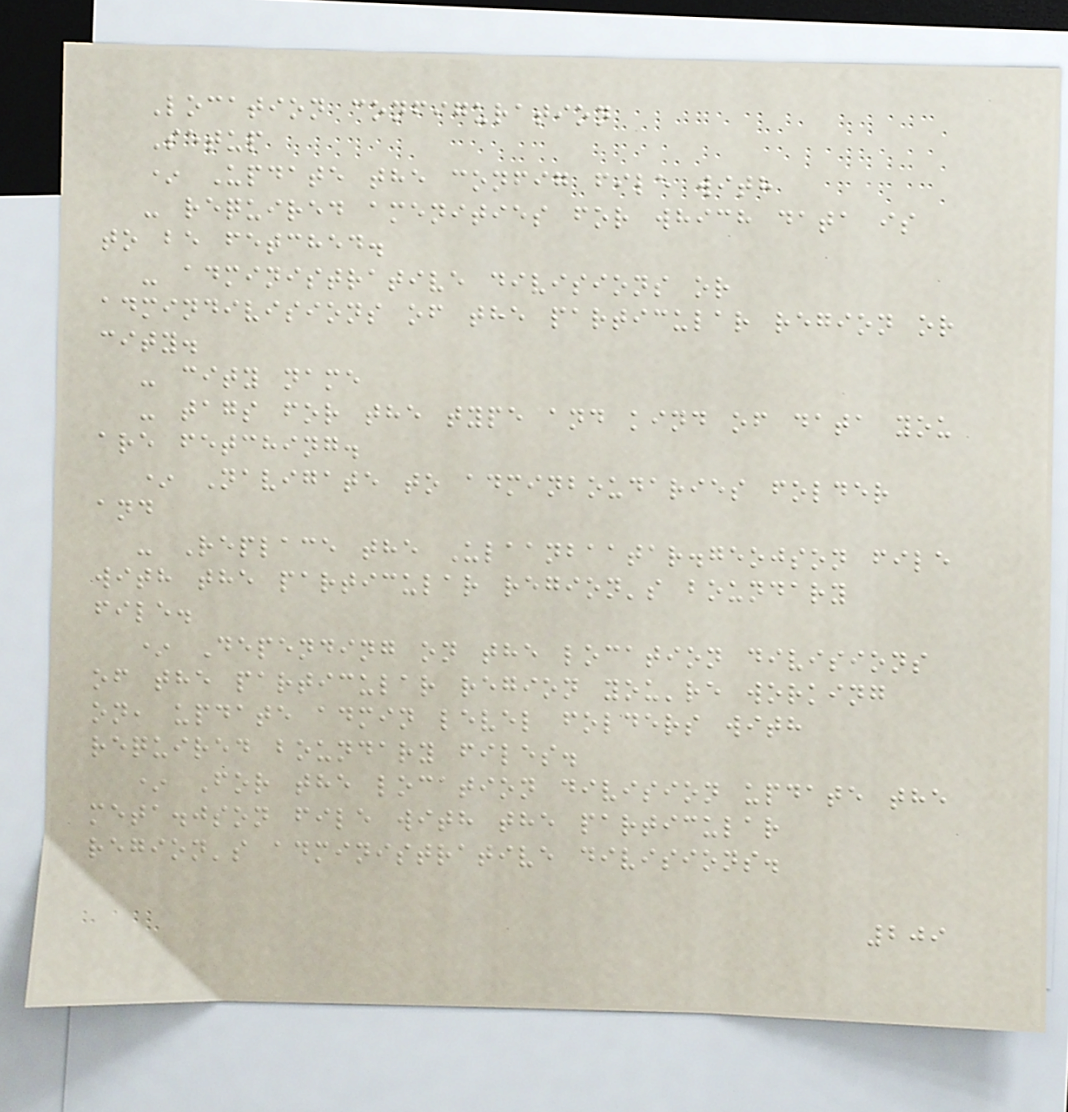Location configuration
Setup
* Update the config file with
- required amenities for which data is
to be fetched.
- administrative divisions or
admindivisions of the particular region or
city.
- city name
- tags for the type and kind of data you
are fetching.
* Navigate to adminboudaries folder
and
- Replace the Ulaanbaatar.geojson file
with the particular region's boundary
file.
* Depending on the location divisions
of the particular region you're working
on, update admin level folders with
required boundary files.
* For the location division update the
meta.json file with the particular
region's administrative divisions.
209
